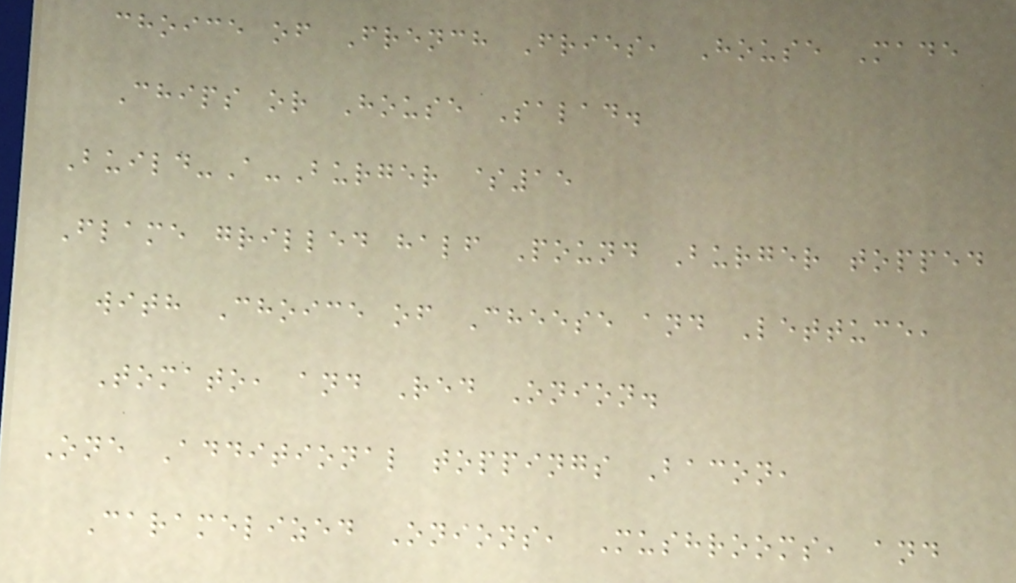choice of French Fries, House Made
Chips or House Salad.
Build-A-Burger $15
Flame grilled half Pound Burger topped
with Choice of Cheese and Lettuce,
Tomato, and Red Onion.
One Additional toppings Bacon,
Caramelized Onions, Mushrooms, and
